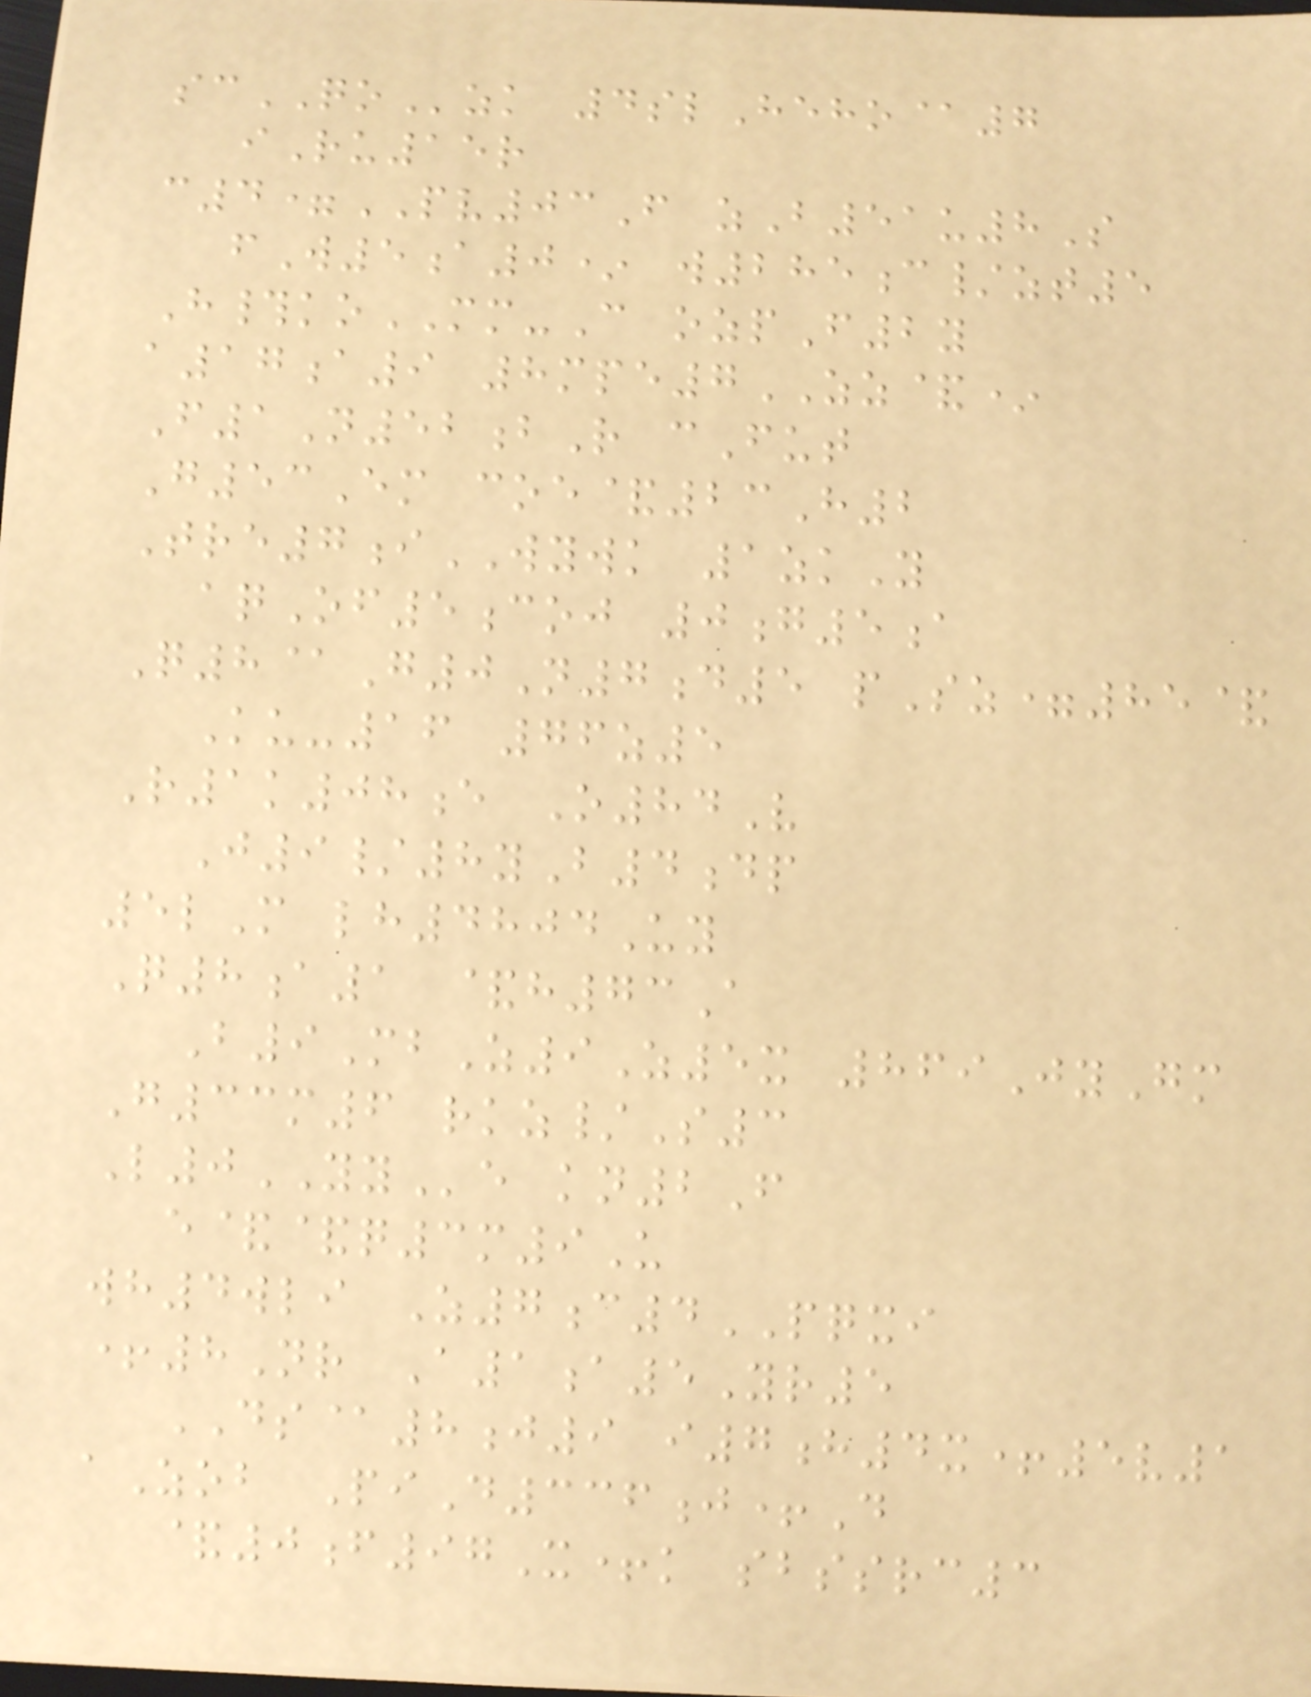scQOzk 4slHeho@7
iRu15r
c4=PV03F zB51u8S
fW5a0* w285c/zt5
H#koMM-C ozpF2y
a17a9 8mpe7ZZ&*
F1N52bR cFut
G53Em coe&23H2
Tre7iWYWK 1zkY
aqOf5coj 0g5a
Q8@G0N7d5 pSz=85&
Ku-16 76z5
R1k08e O84V
J9/8yB4dp
5lM lh4804Uy
Q8a1 &h73A
B9MbZ9Z5x 869JyGm
G33m6 rkz/S3
L0YYe kn2F
e&&q3m9U
wh4wli Z7c4PQXI
+8Nr A1a5Yr5
DS@8j9 i7h4x+5v1
aZob PiD336j+D
&0f97X+k sbssrc3
